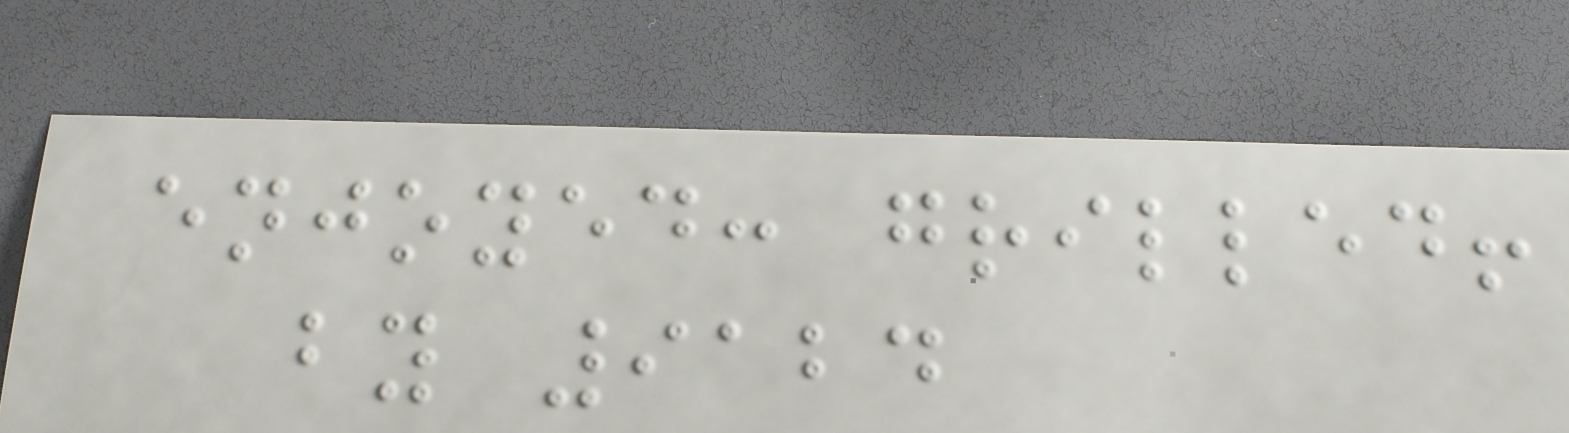enjoyed: grilled!
by 9124
